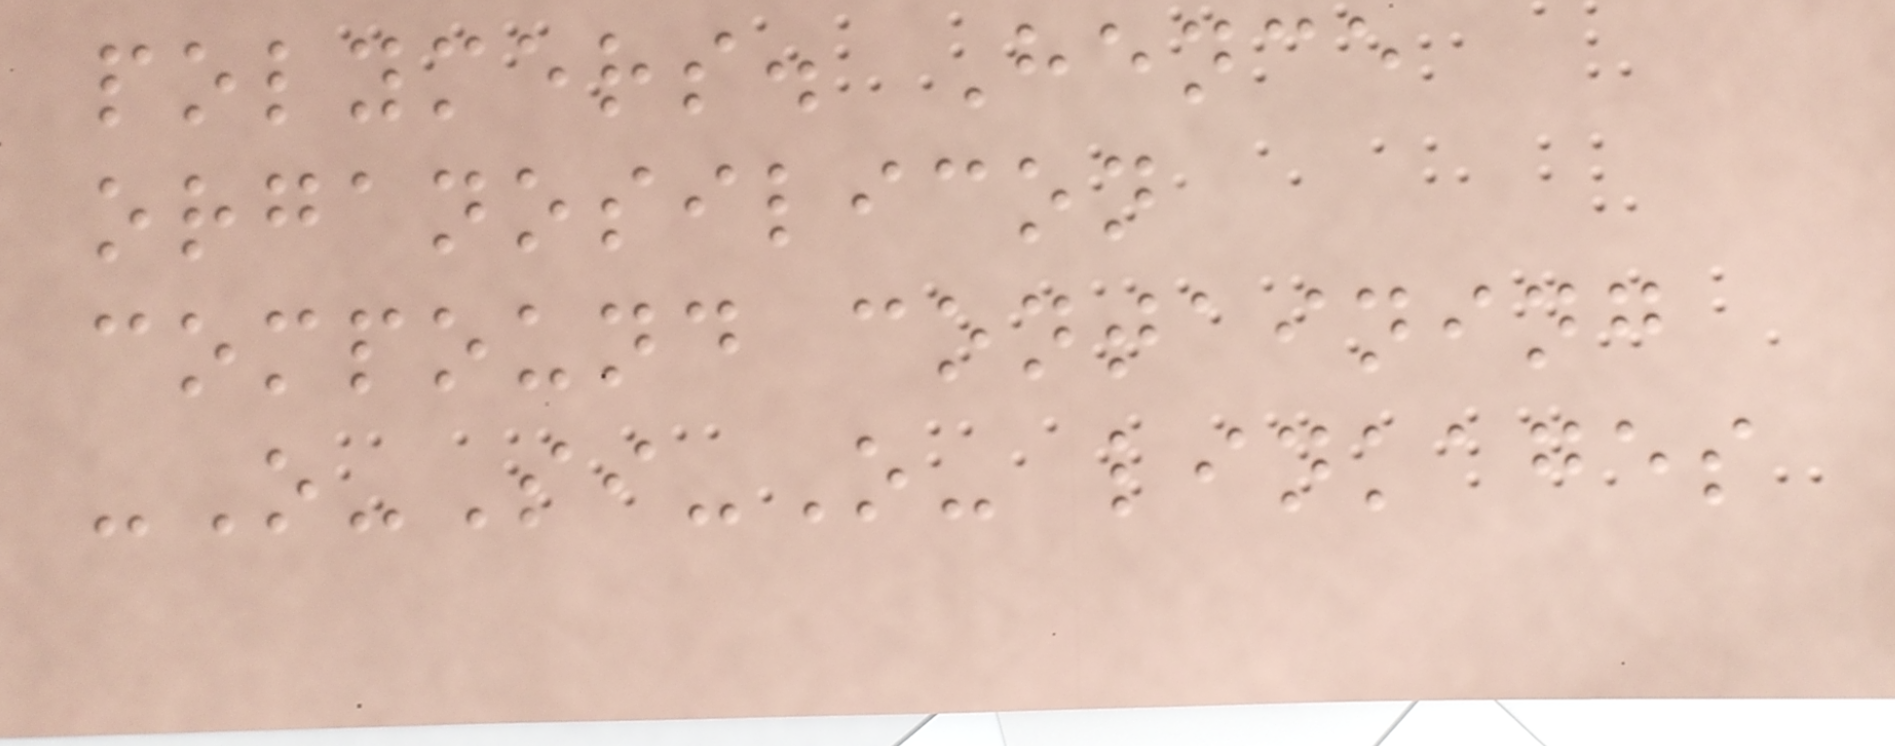polymers. Hence
organosilicon
compound containing
-O-Si-O- linkages
